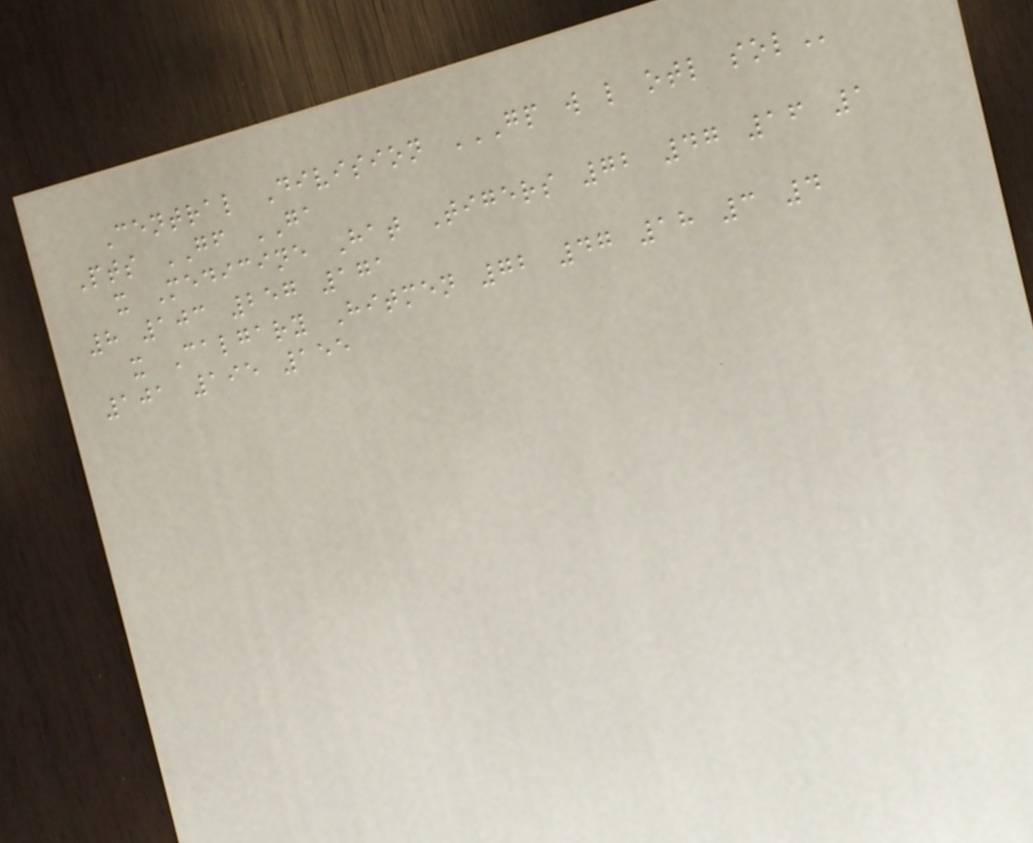Central Division GP W L OTL SOL
Pts GF GA
x Medicine Hat Tigers 72 47 16 1
8 103 257 171
x Calgary Hitmen 72 47 18 3 4
101 195 155
